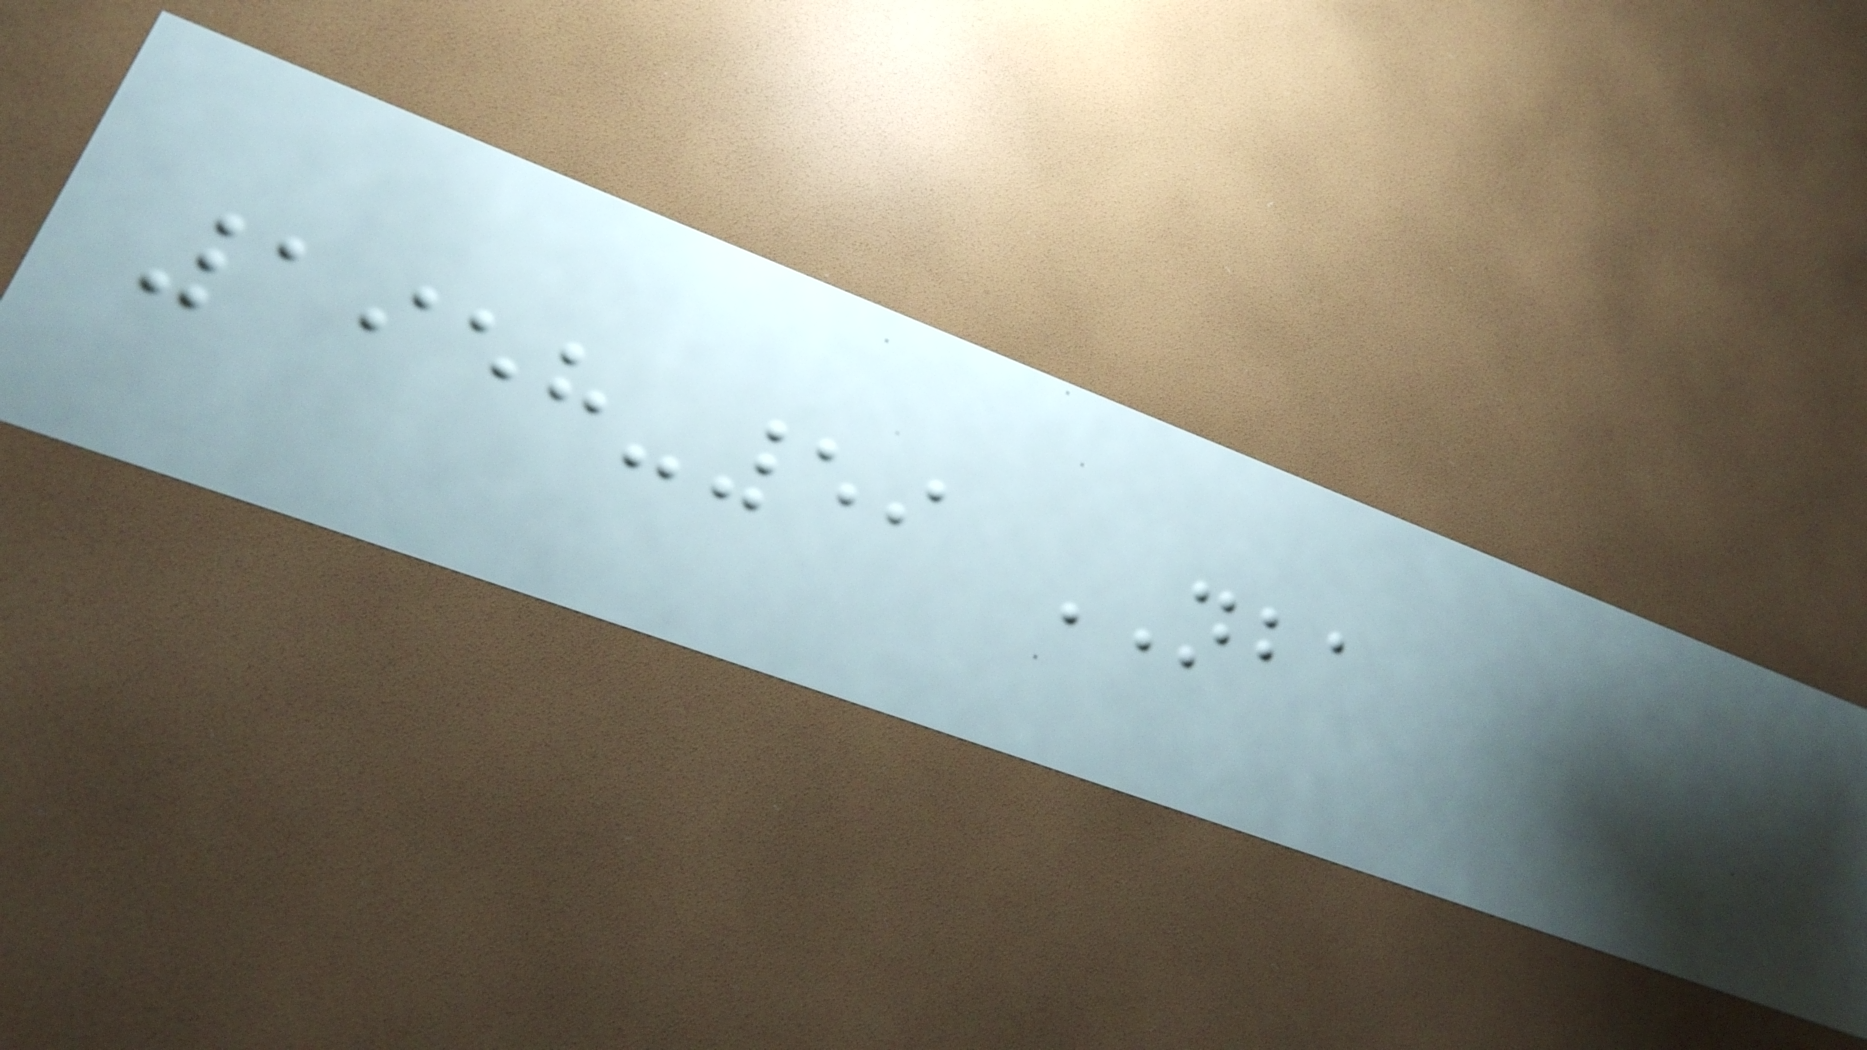1958-59 NBA
